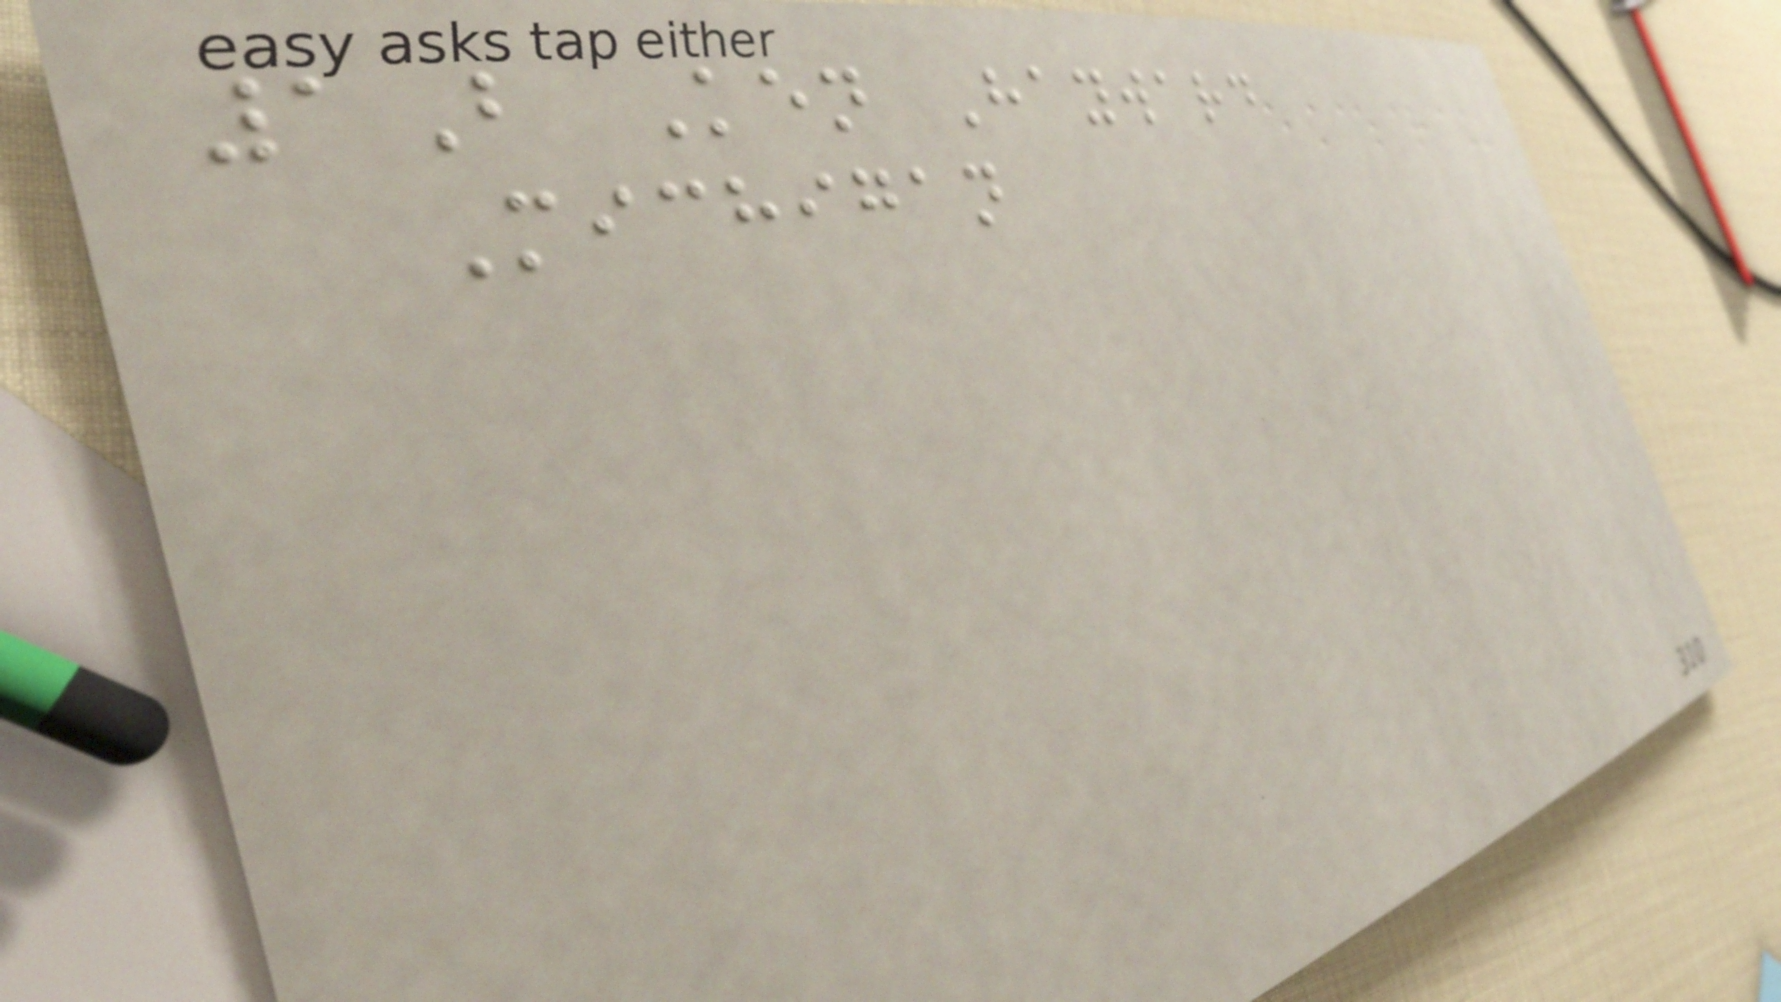1B Ken Hayward
Michigan
